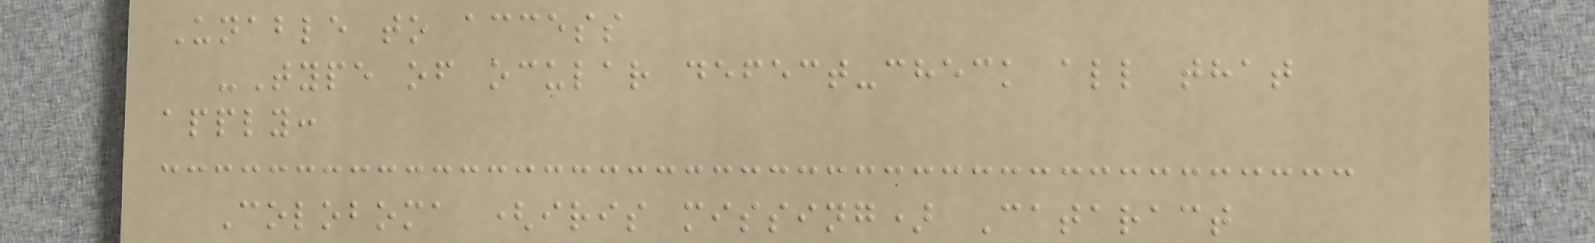Unable to access
-Type of ocular defect-check all that
apply:
Coloboma (iris missing) Cataract
